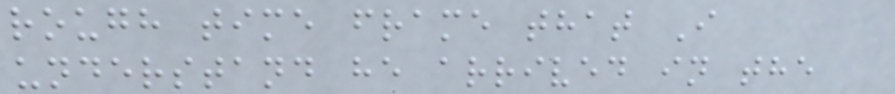rough time frame that I
understand he arrived in the
